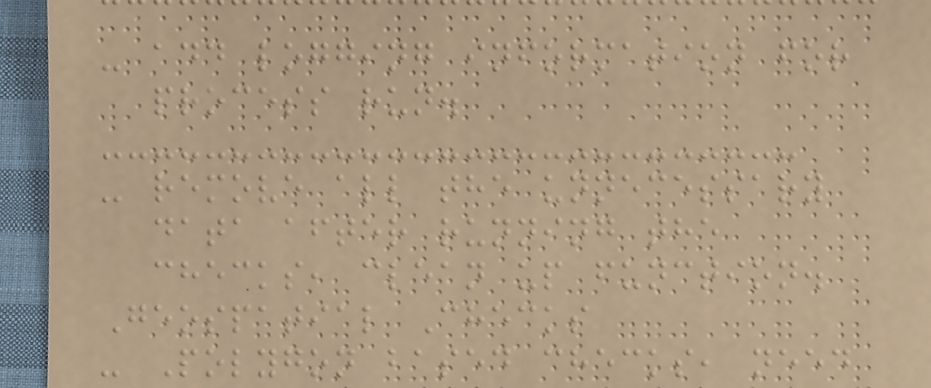- add logging information for
process run.
- remove all the unnecessary
data after running the
checks, clean up function.
Geospatial Checks
- Polygon based checks, need
